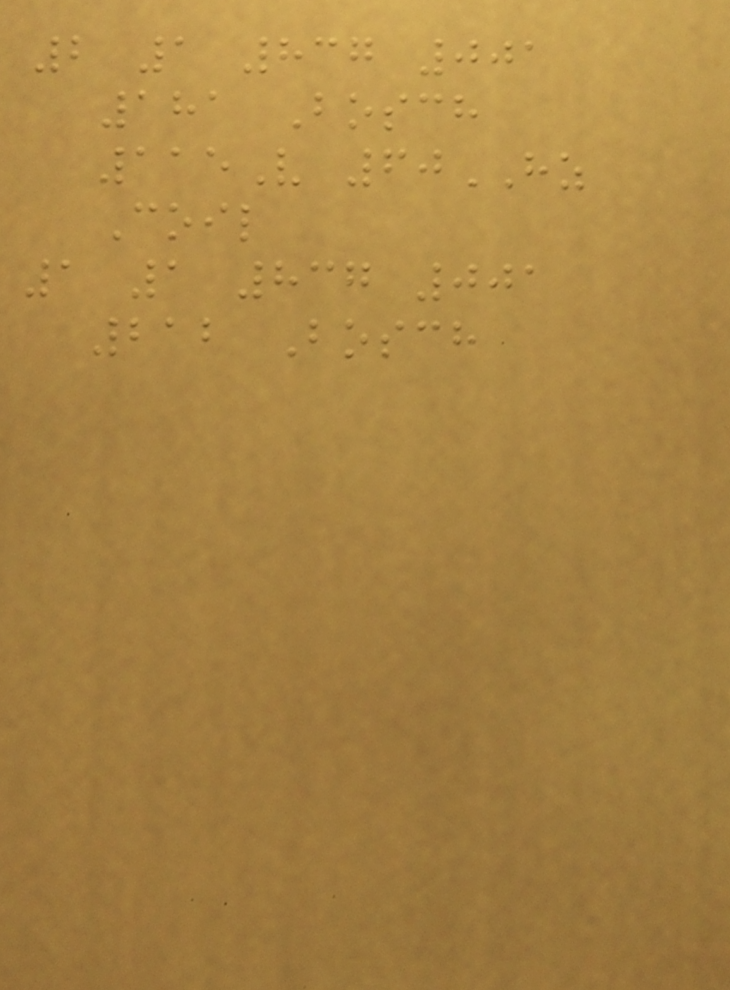2 1 837 001
181 Bosch
115V 60HZ
Coil
1 1 837 001
212 Bosch
